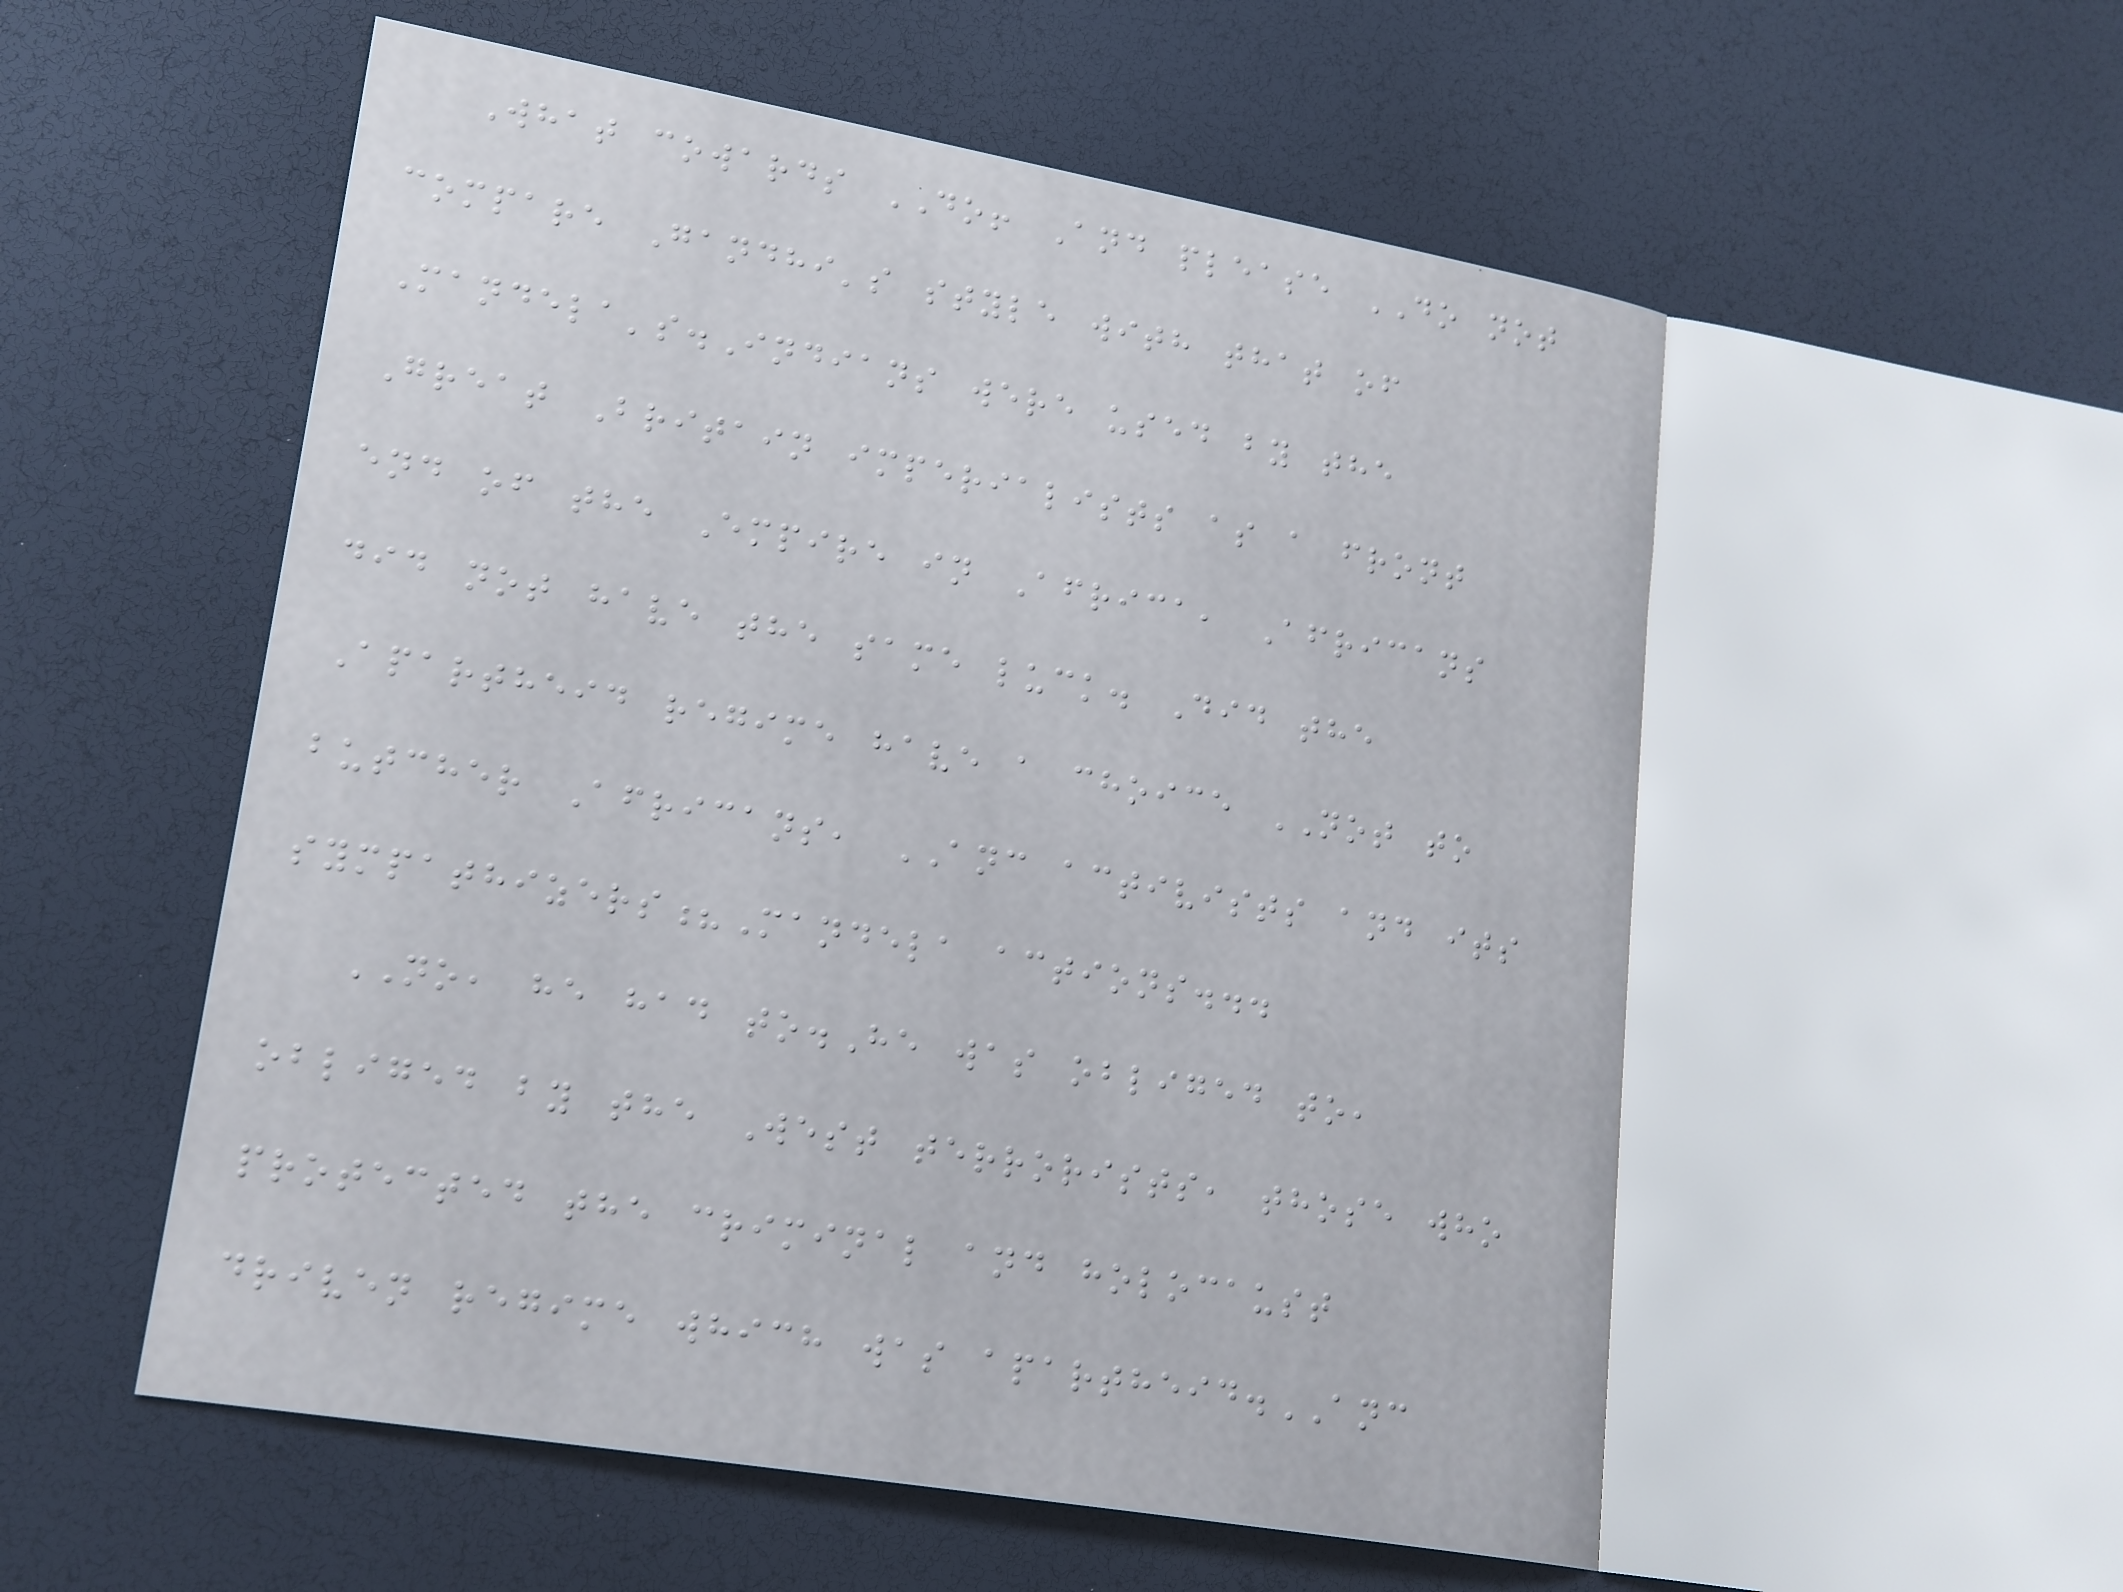What cowards DO! And please DO not
compare Gandhi's style with that of
Mandela's.Indians were used by the
Great Britain imperialists as a front
end of the Empire in Africa, Africans
did not have the same luck. Did the
Apartheid regime have a choice NOT to
butcher Africans, ANC activists and its
sympathizers?Mandela actions...
NO, he had to.He was obliged to,
obliged by the West terrorists, those who
protected the criminal and holocaust
driven regime which was apartheid.ANC
